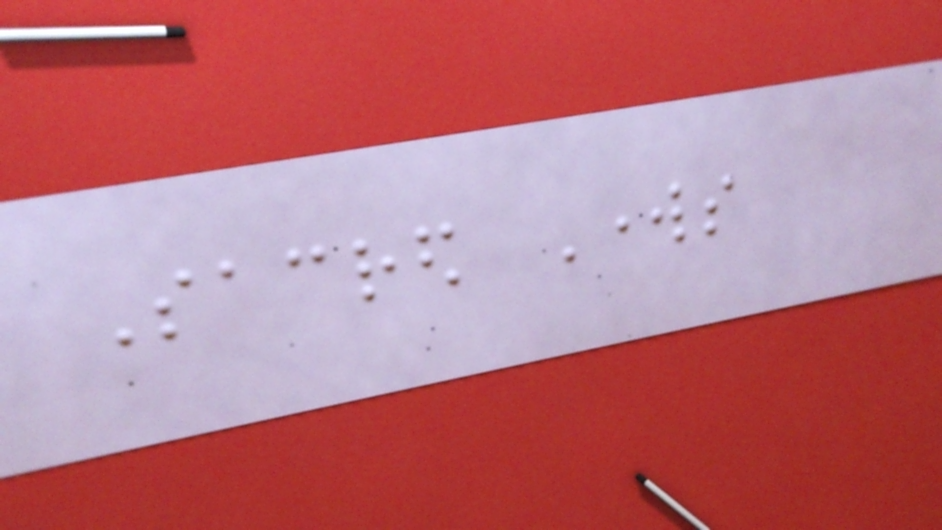Sacred Works
